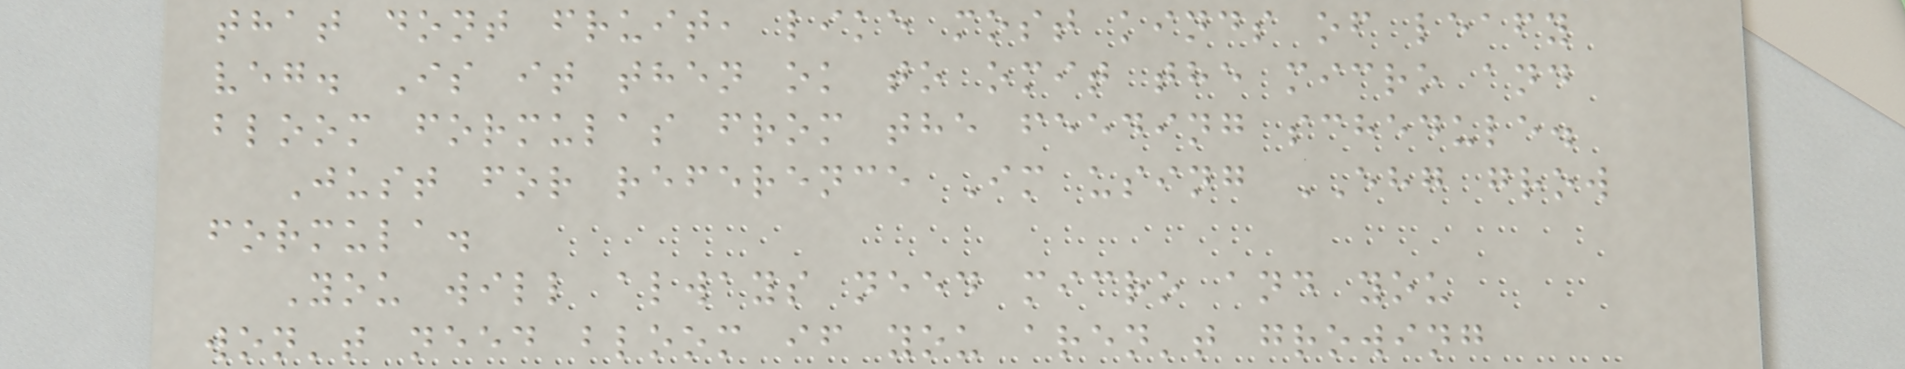that dont fruit, like most kinds of leafy
veg. Is it then ok to omit the micro and
bloom formulas from the feeding schedule.
Just for reference Im using EHG grow
formula.
You will always need micro and you
won't need bloom if you aren't growing
